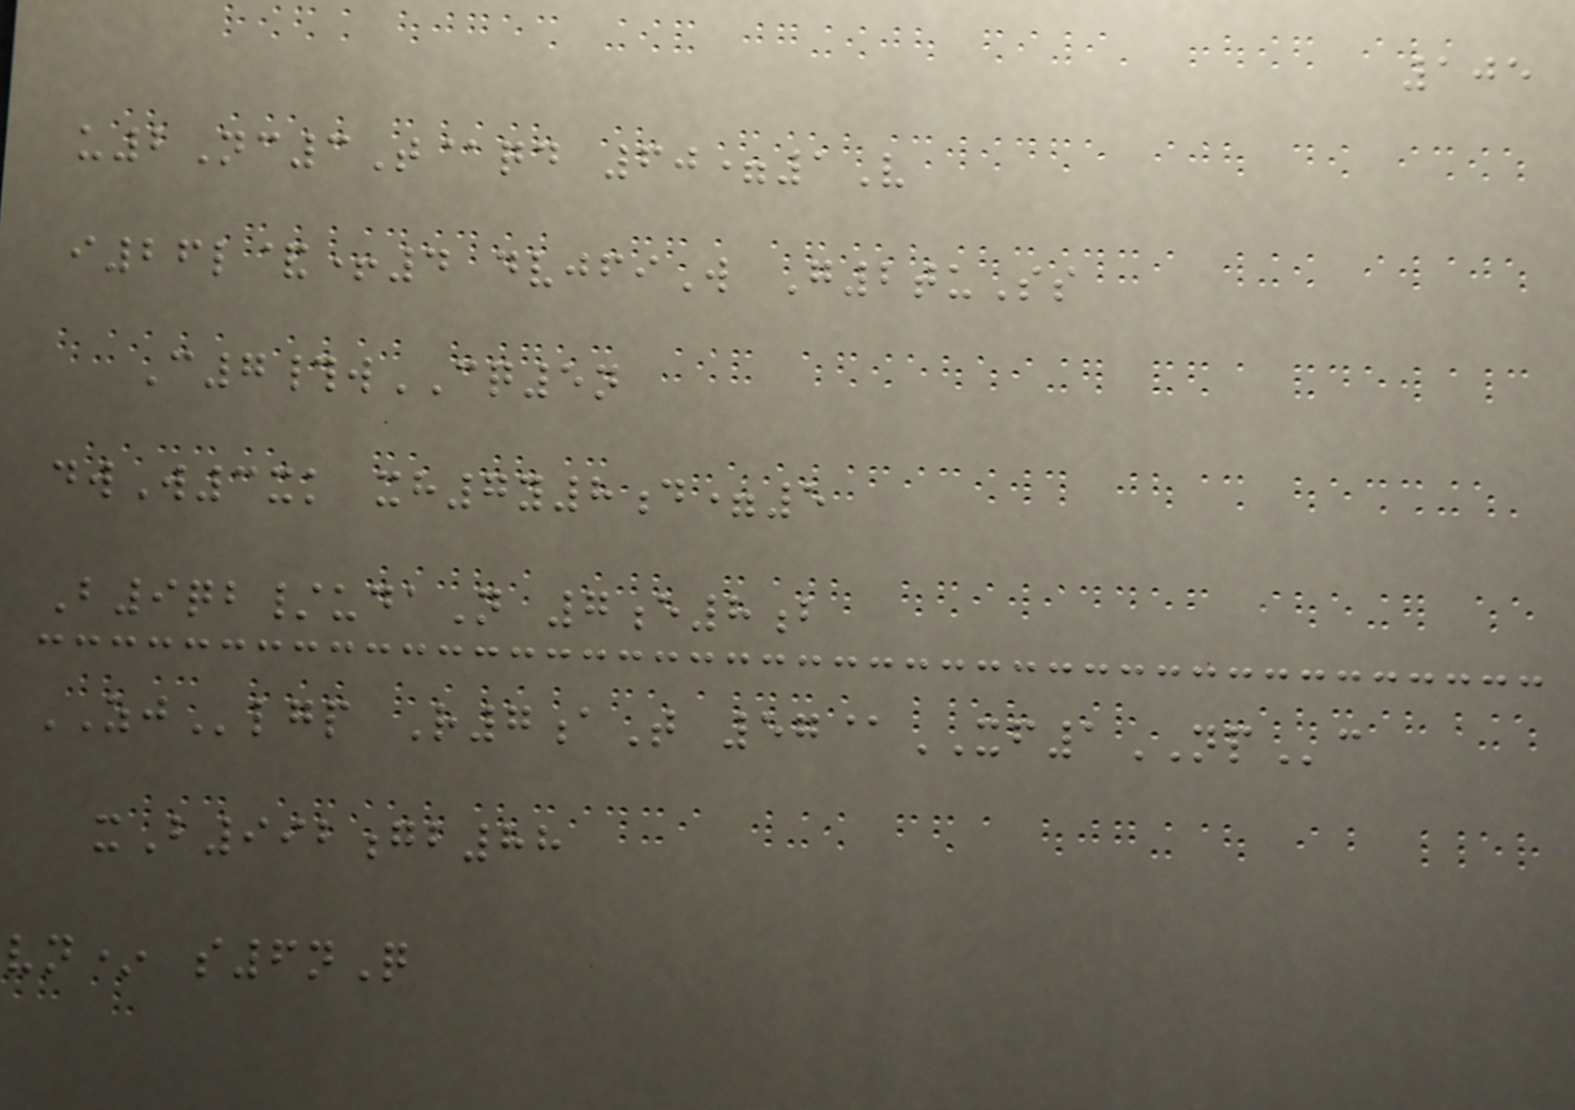105
u2Nc3T@qd 60=1V
i26l&+4 dvjfiW G2tuSs
C7#wCQ5n
dwW3xk xh7y8d=5
B9qb/udaN 7e8b
ZJlgp R7aT 57@XF1NPc
xB992gb88
vn* s6nQ
